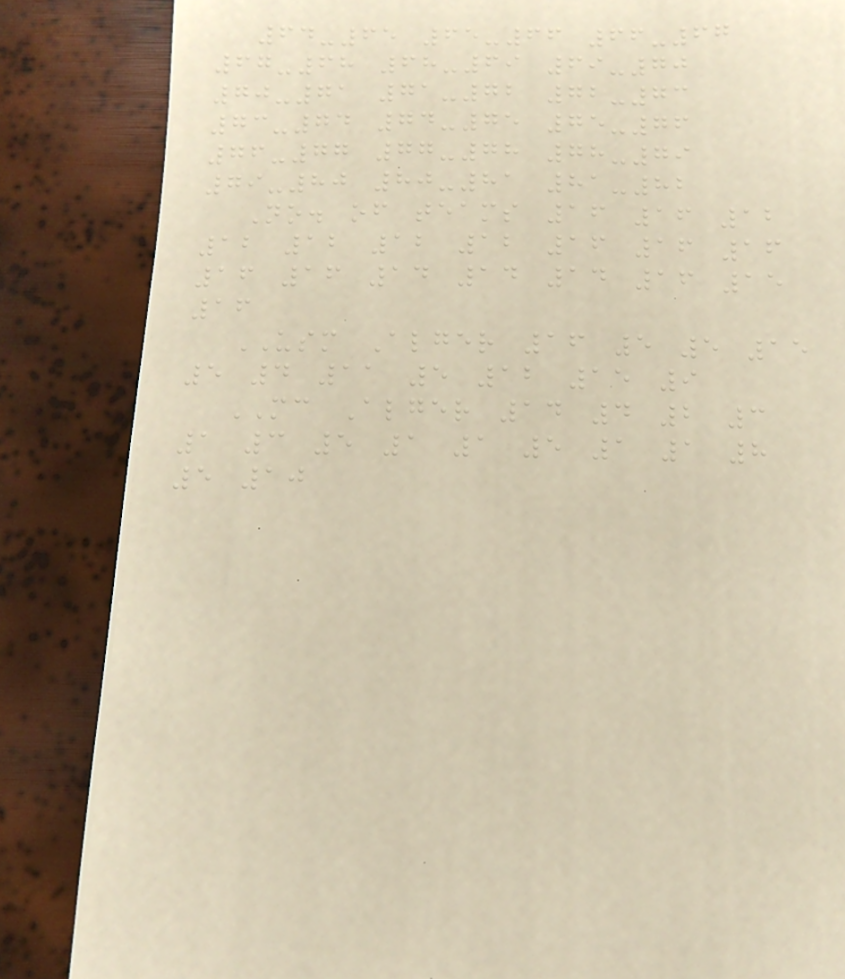64-65 65-66 66-67
67-68 68-69 69-70
70-71 71-72 72-73
73-74 74-75 75-76
76-77 77-78 78-79
79-80 80-81 81-82
No. of teams 16 16 12
12 12 12 12 16 16 16
16 16 14 14 14 16 15
16
USM Alger 16 5 5 15
5 4 11 5 12 15 9
MC Alger 14 4 2 3
1 3 5 1 1 5 1 1 8
5 10
